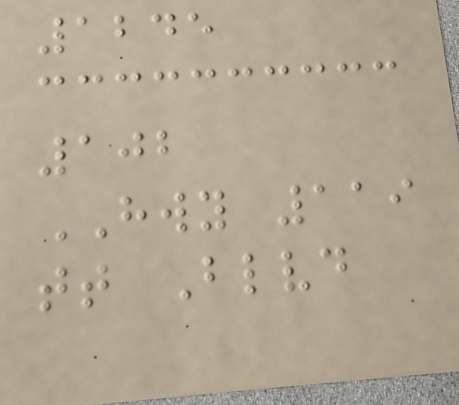1245
102
HWY 119
tt Blvd
